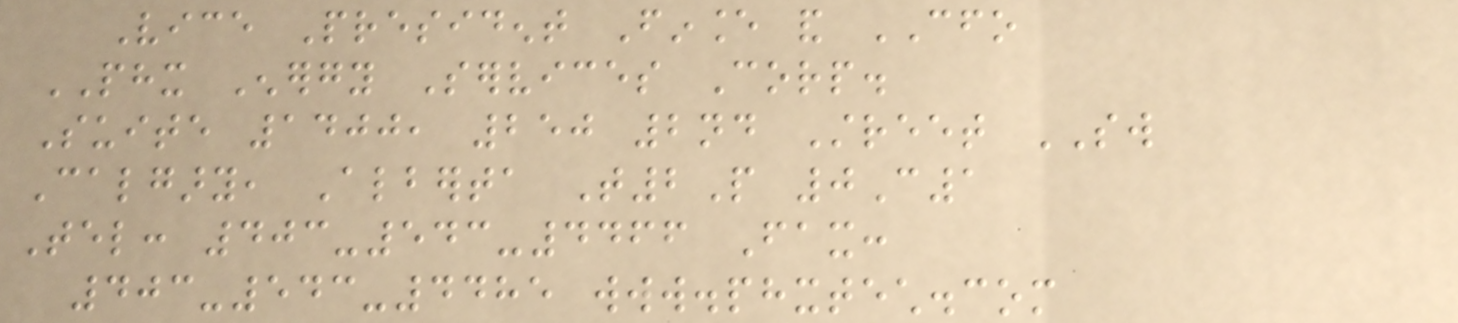Vice President Finance and CFO
PHX Energy Services Corp.
Suite 1400, 250 2nd Street SW
Calgary, Alberta T2P 0C1
Tel: 403-543-4466 Fax:
403-543-4485 www.phxtech.com
